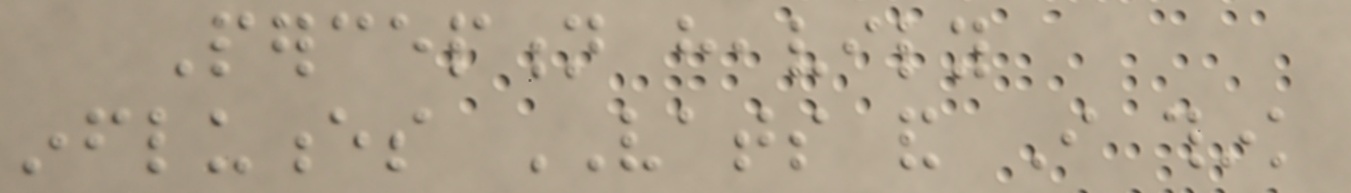Perception heavily
influences VATS and I think
